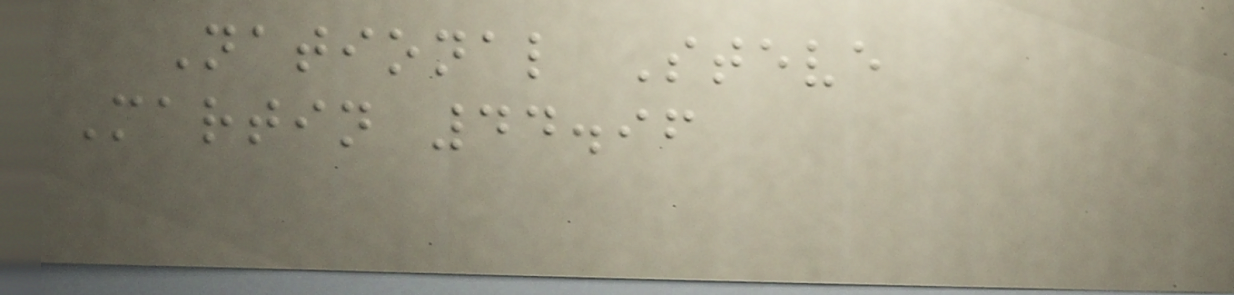National Steve
Martin 44.96
